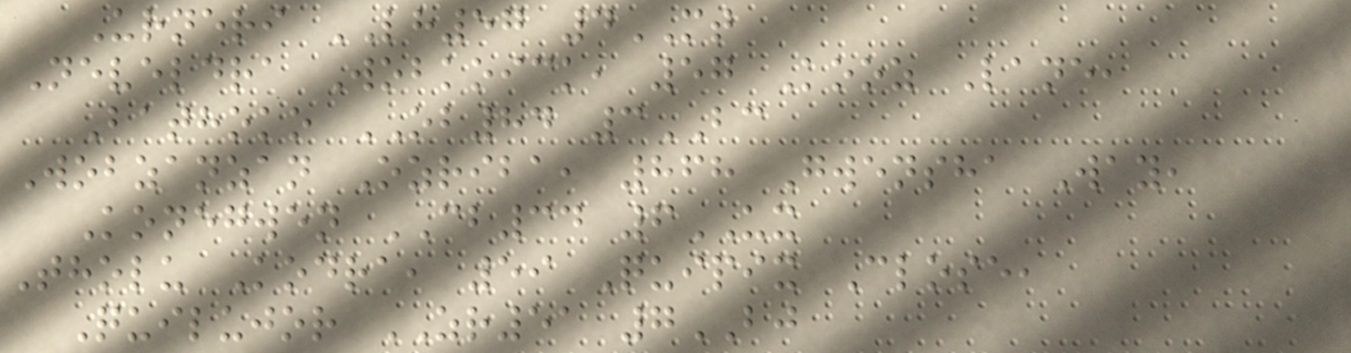Urneri LH57 4MT
Neveldra Wobkoick, 57 Kooz Lane,
Bathoko OB84 3BC
Wobzanzan Ozriba, 868 Gwensha Way,
Konegwen CB34 6UX
Tholu Kodra, 59 Quipix Close,
Quilujor ZR51 7BJ
